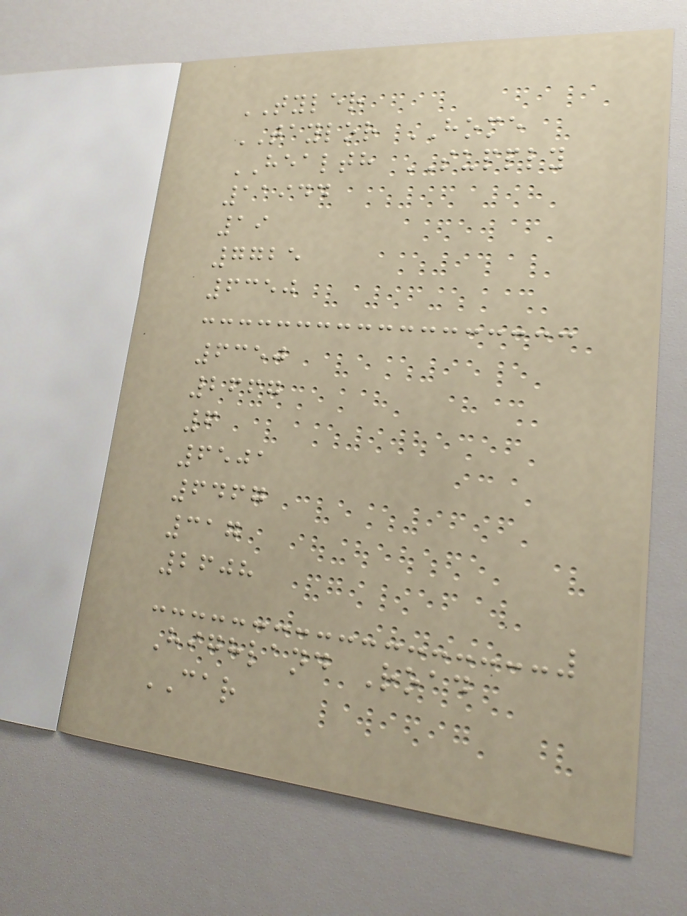TYLER
TAYLOR HOME
HEALTH SUPPLY
11944
19
7725
6350
6350
2667
6
6501
6467
317
2608
Highland Road
CAR
